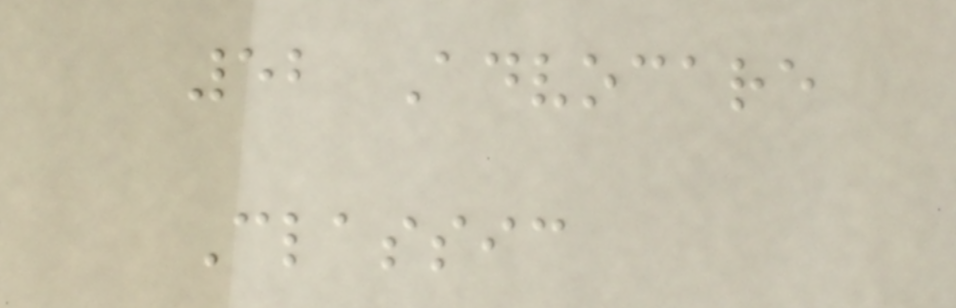52 Advocare
Classic
